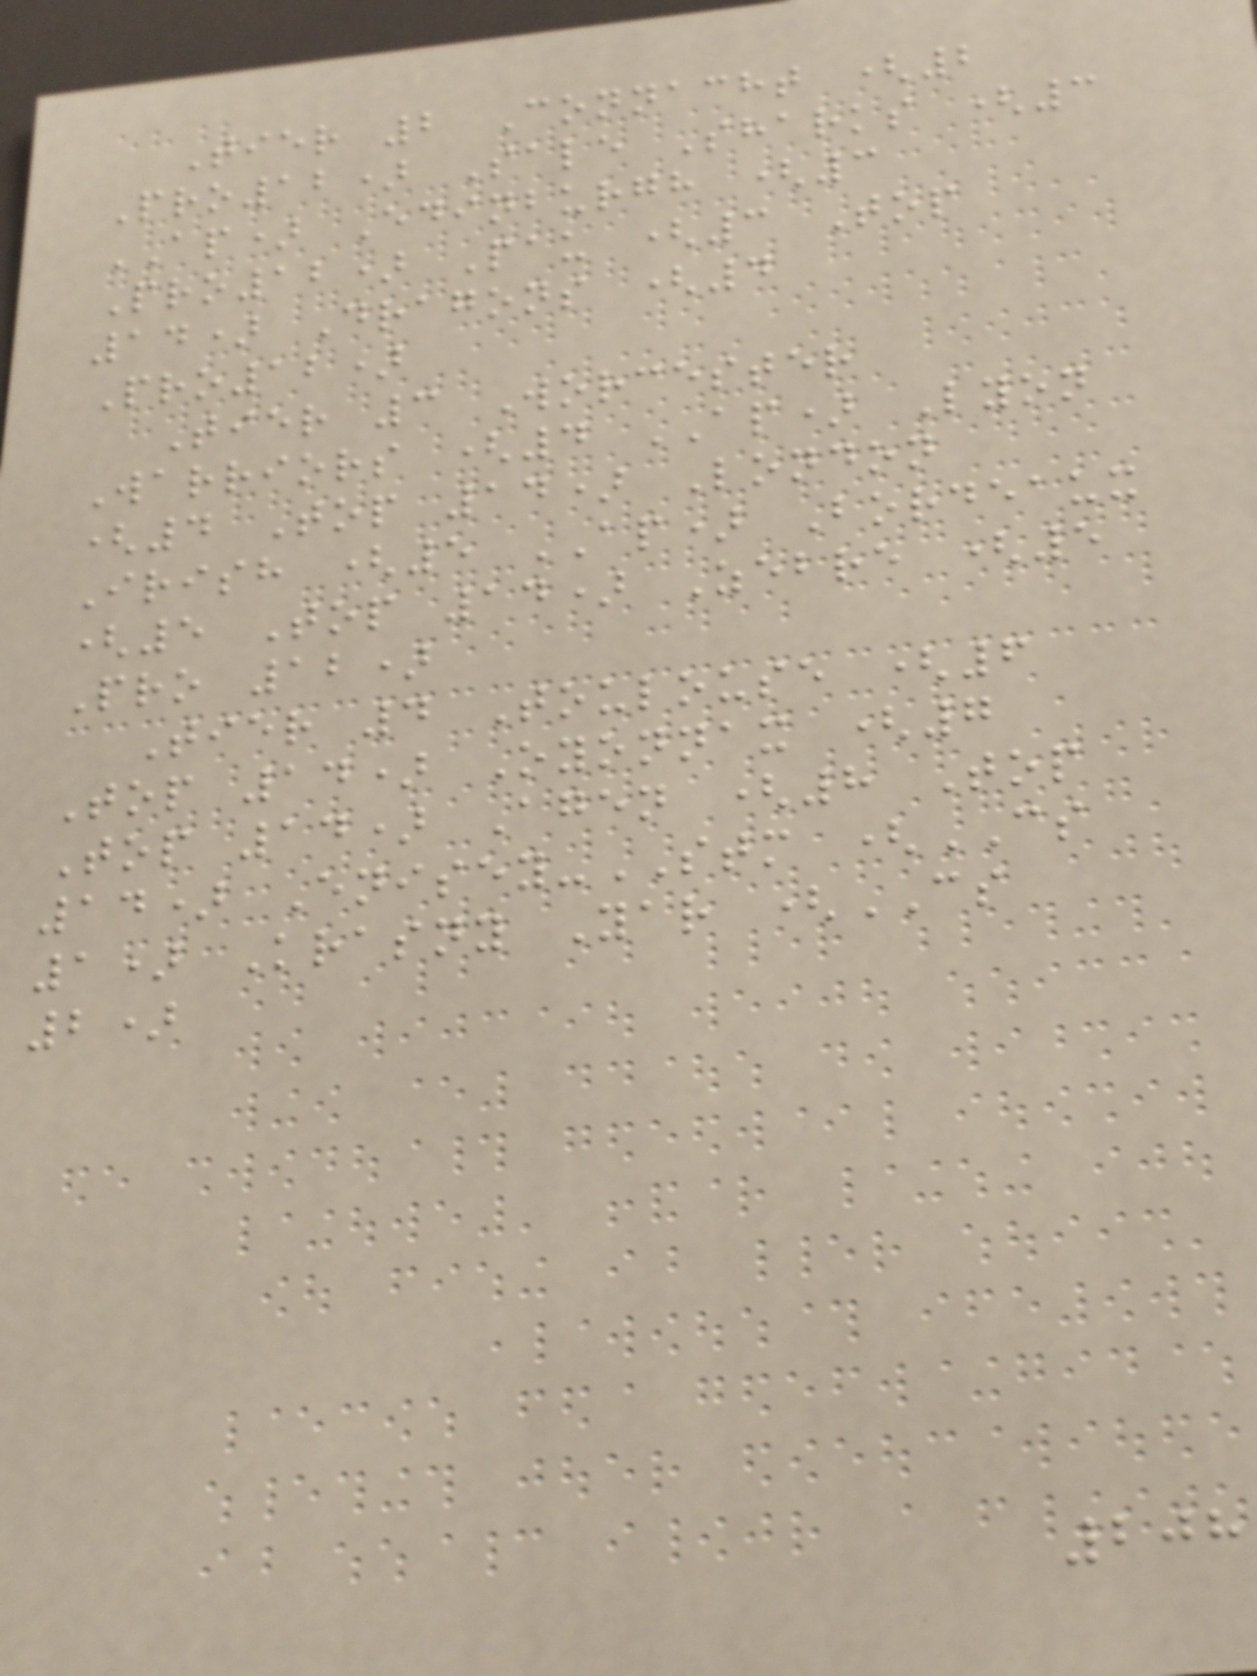Tier 2 Connacht (2
Pro12) Sale Sharks (3
AP) Edinburgh (3
Pro12) Pau (3 Top
14) Dragons (4
Pro12)
Tier 3 Worcester
Warriors (4 AP) Lyon
(4 Top 14) London
Irish (5 AP) Bordeaux
(5 Top 14) Zebre (5
Pro 12)
Tier 4 Toulouse (6
Top 14) Oyonnax (7
Top 14) Agen (8 Top
14) Enisey-STM (CS
1) Krasny Yar (CS
2)
208
